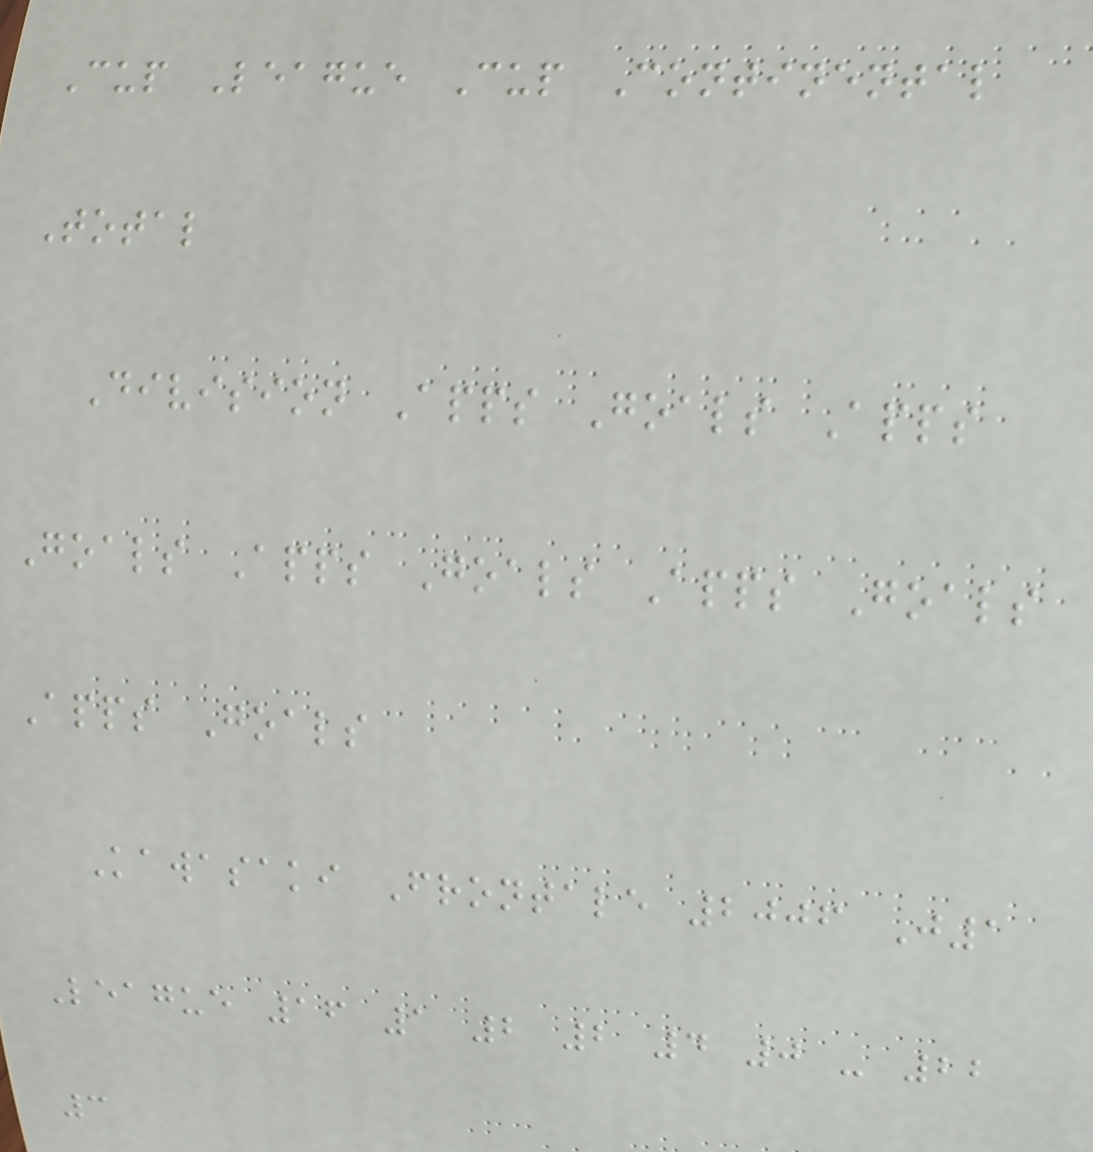Cup League Cup Continental
Total
Division Apps Goals Apps
Goals Apps Goals Apps Goals
Apps Goals
Kawasaki Frontale 2006 J1
League 16 1 2 2 4 0 - 22
3
